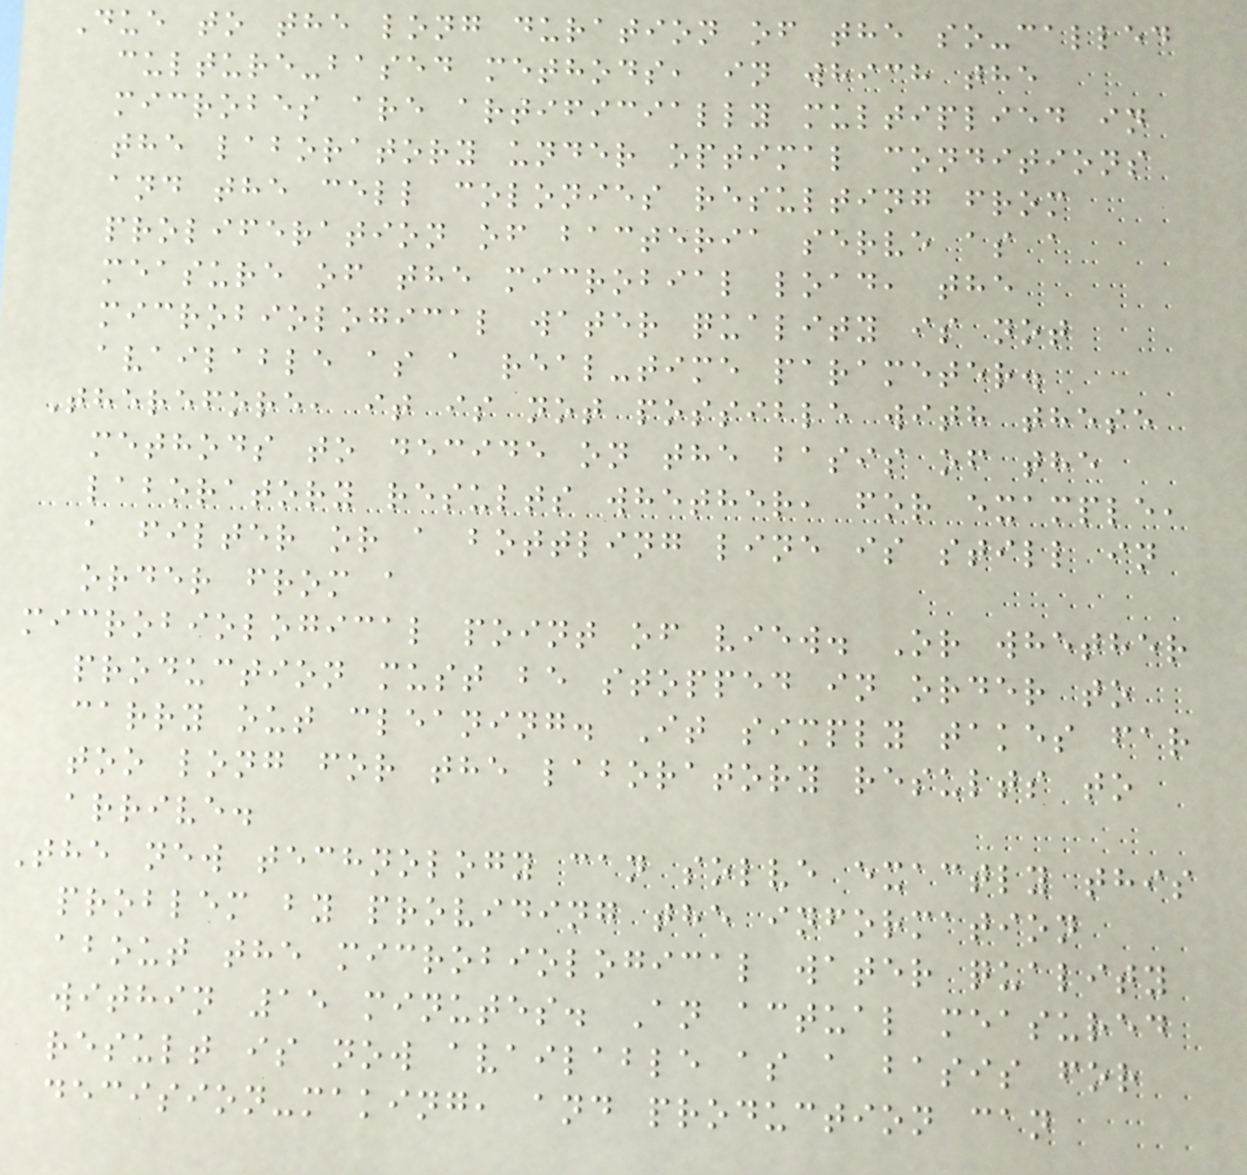Due to the long duration of the so-called
culture-based methods, in which the
microbes are artificially multiplied in
the laboratory under optimal conditions
and the cell colonies resulting from
proliferation of bacteria serve as a
measure of the microbial load, the
microbiological water quality is not
available as a real-time parameter.
Therefore, it is not possible with these
methods to decide on the basis of the
laboratory results whether, for example,
a filter or a bottling line is still in
order from a
microbiological point of view. Or whether
production must be stopped in order to
carry out cleaning. It simply takes far
too long for the laboratory results to
arrive.
The new technology can solve exactly this
problem by providing the information
about the microbiological water quality
within 15 minutes. An actual measured
result is now available as a basis for
decision-making, and production can
